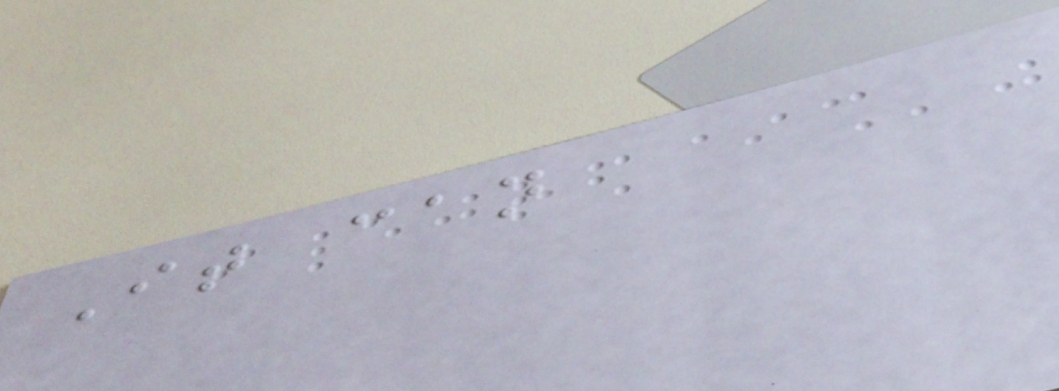It can
